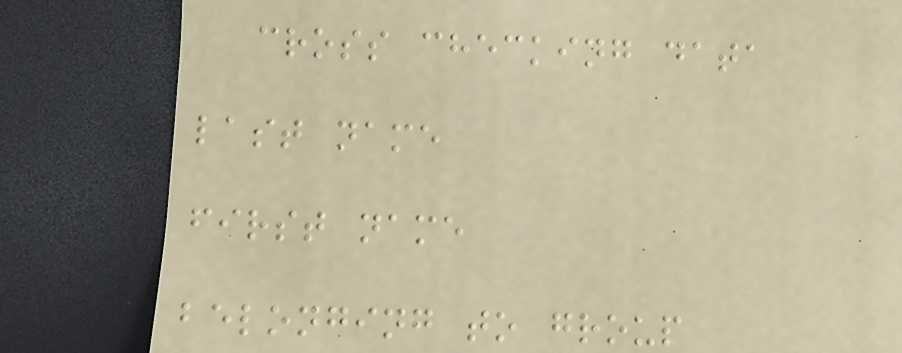cross checking data
last name
first name
belonging to group
